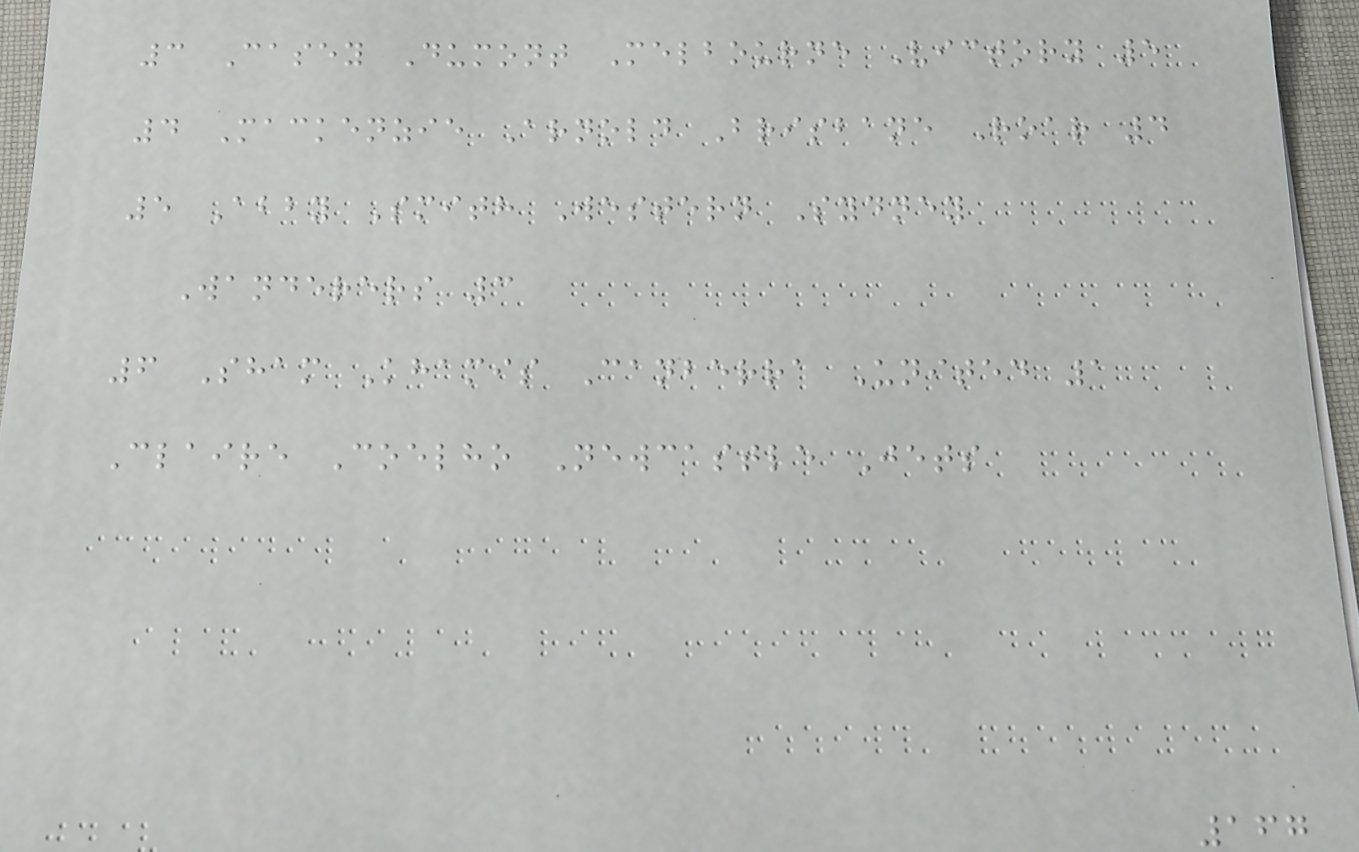3 Casey Dumont Melbourne Victory 5
4 Mackenzie Arnold Brisbane Roar 4
5 Abby Smith Western Sydney
Wanderers 3
6 Sham Khamis Canberra United 1
Claire Coelho Newcastle Jets
167
